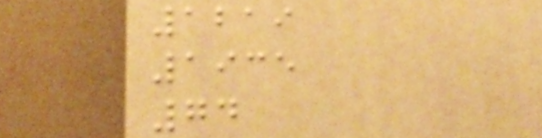1219
1935
74
